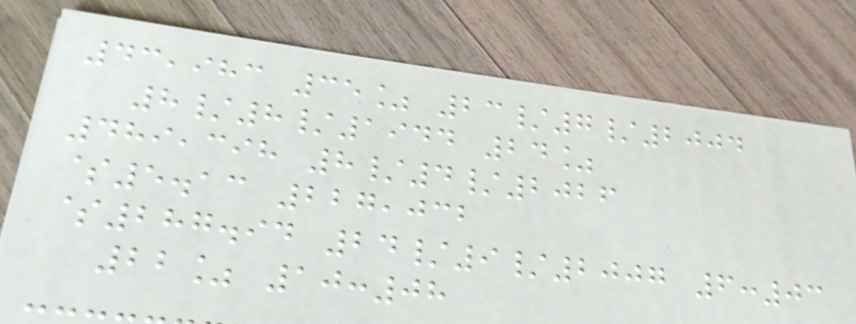43,983 35% 23/7/2004
8/8/1944 24%
489,398 8/4/2026
$5.13 227,032
$287.94 24/9/2007 6:03
22% 10:08
